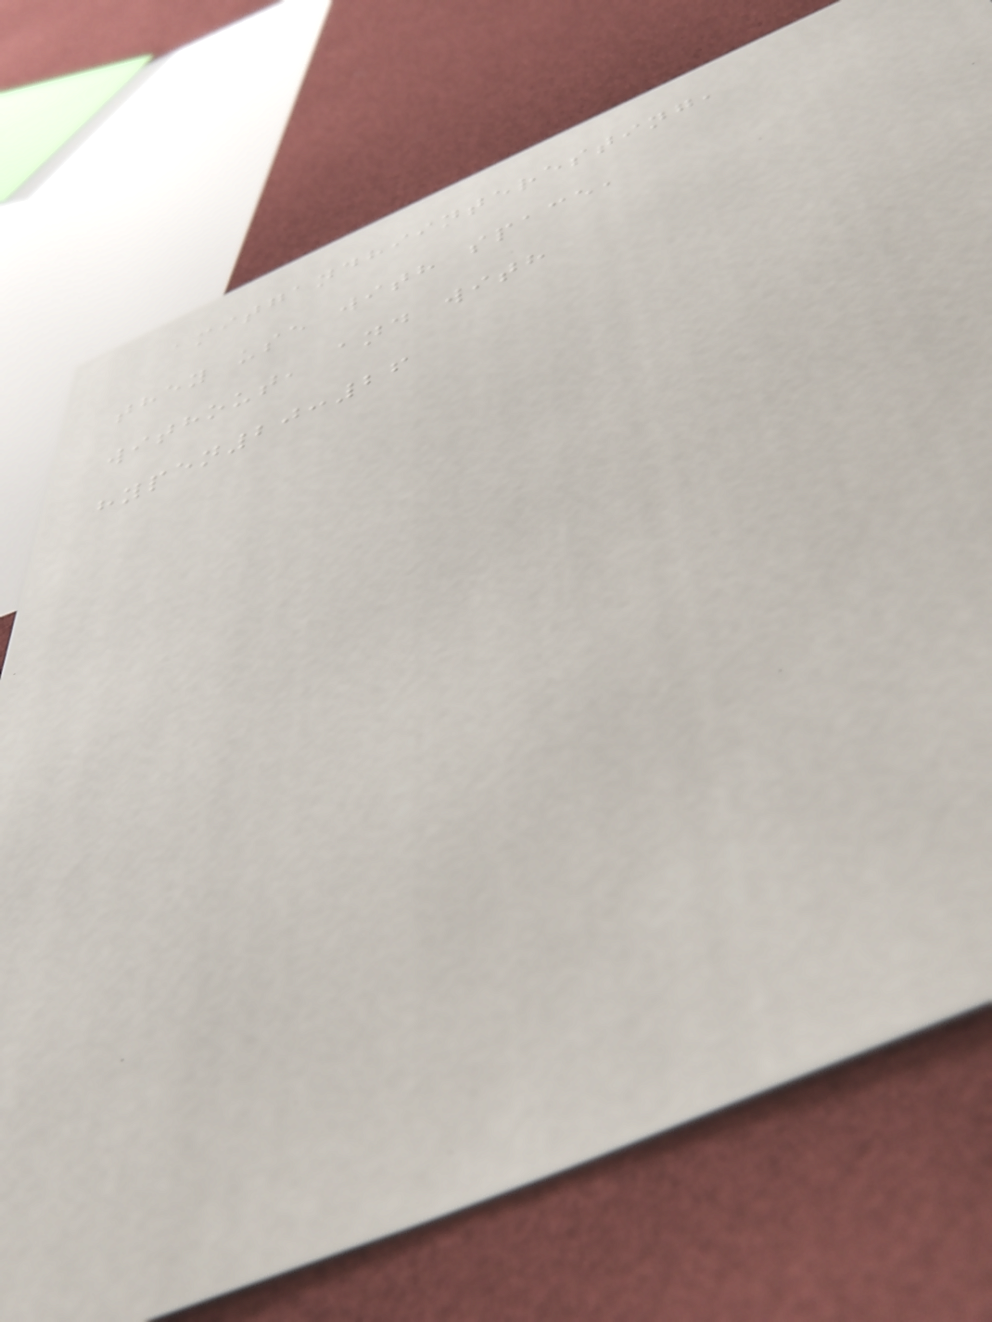amitgandhiinteresting,
they use with space,
without, and with
hypen20:26
